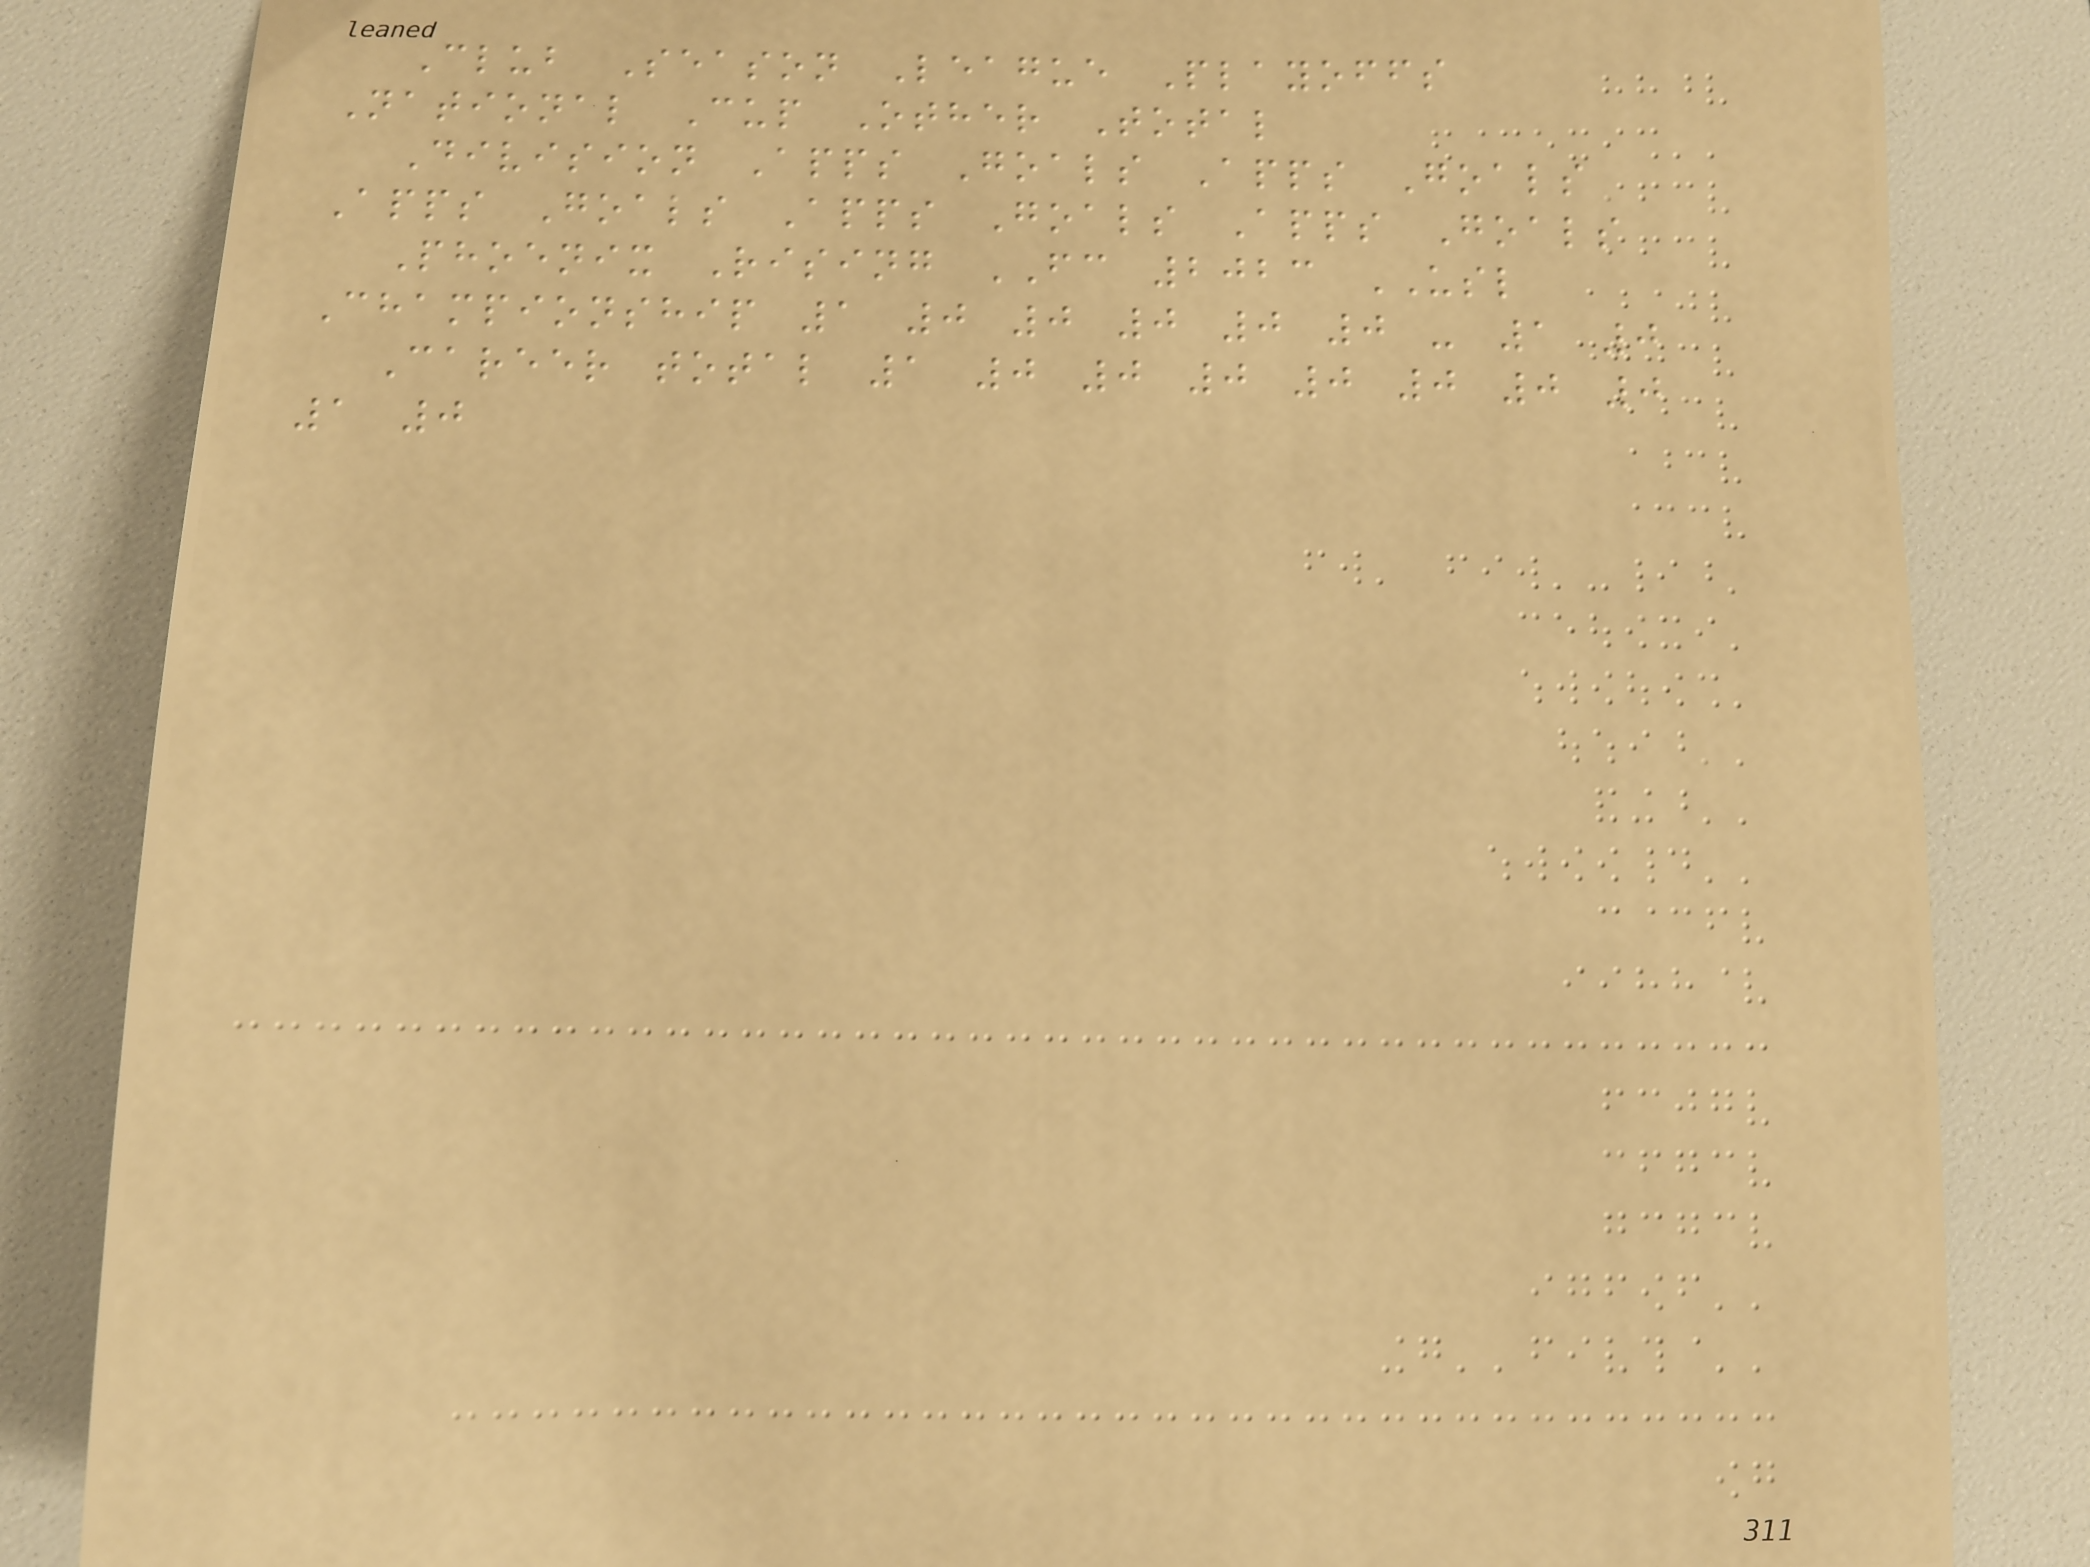Club Season League Playoffs
National Cup Other Total
Division Apps Goals Apps Goals
Apps Goals Apps Goals Apps Goals
Phoenix Rising FC 2023 USL
Championship 1 0 0 0 0 0 - 1 0
Career total 1 0 0 0 0 0 0 0
1 0
